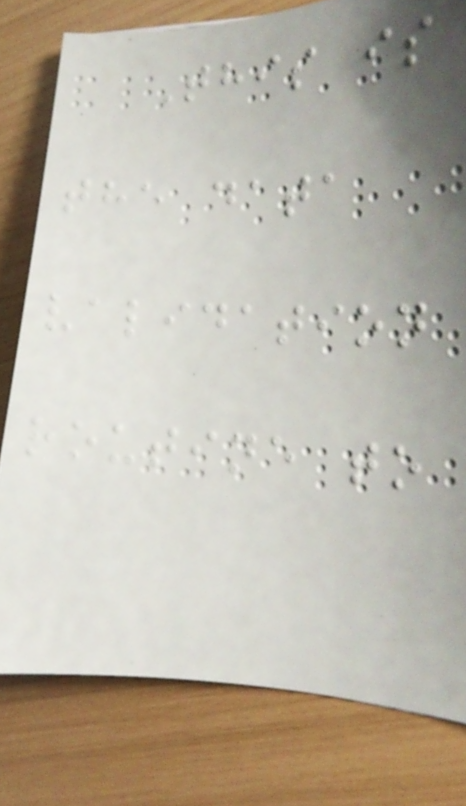This is
the data
validation
routine to
